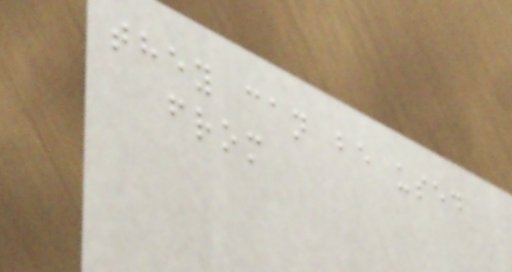they can be used
from
